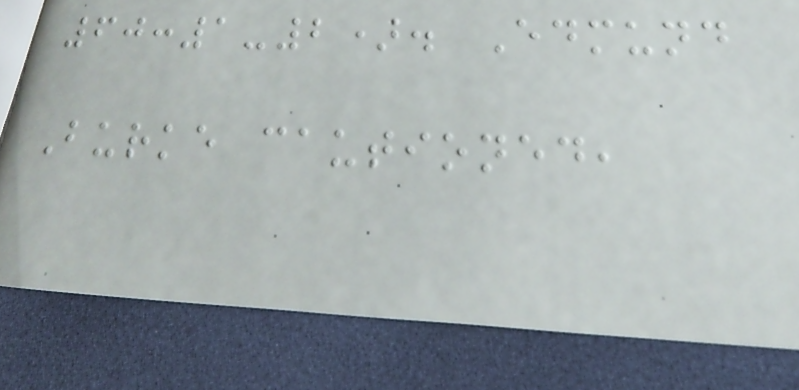60:1-2). Edmund
Burke cautioned,
